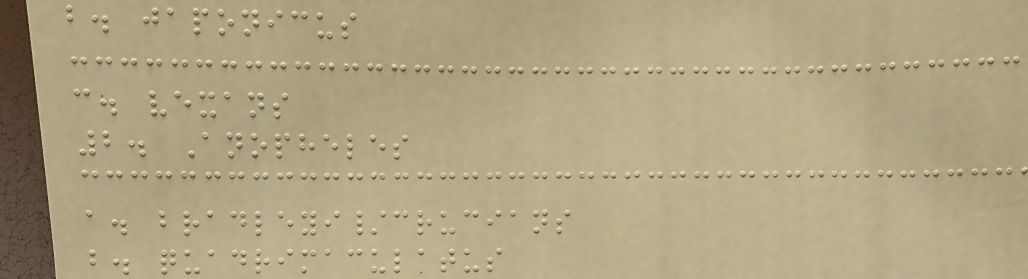b. japonicus
c. vexans
2. Anopheles
a. bradleyi/crucians
b. quadrimaculatus
